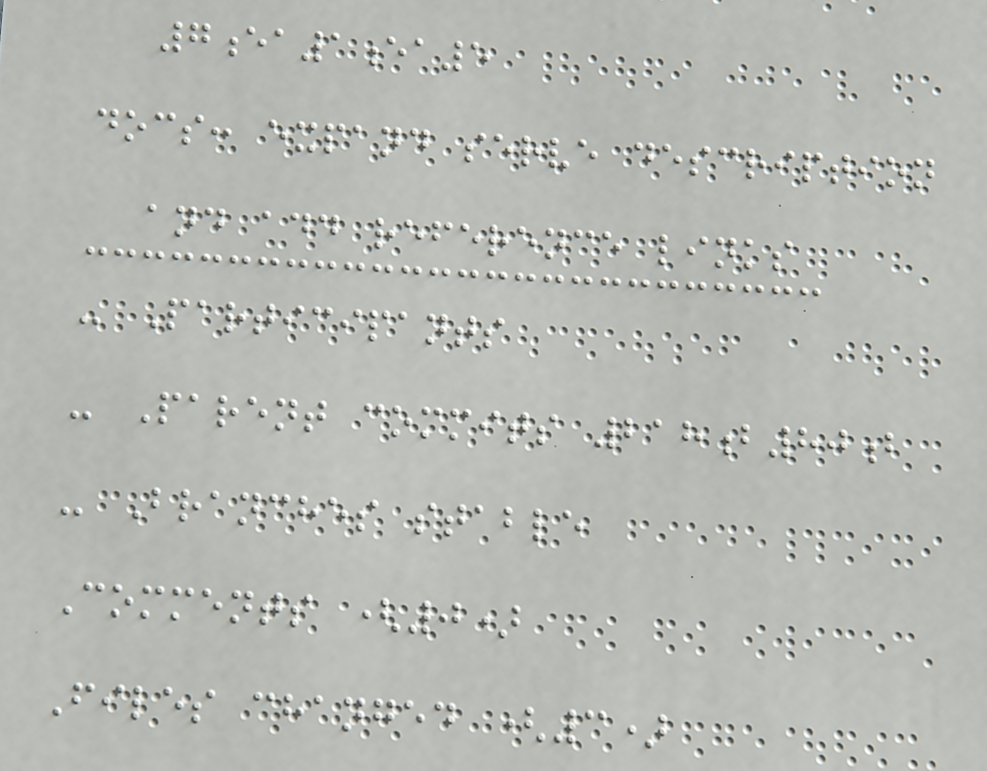7ea1ea5
docs: expand serve description
and add reference links
- Participants
- Parent commits 218b80b
- Branches stable
Comments (0)
Files changed (3)
